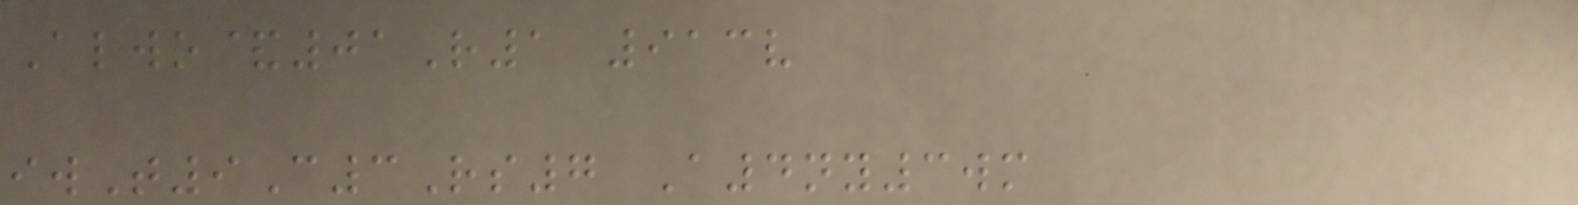Alwo&01R1 913v
iwT9C3Rs7 A4ny3wm
